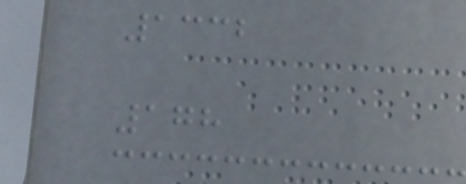1332
178
